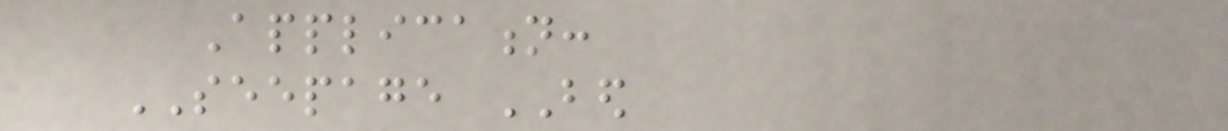Application:
SEEPAGE BED
